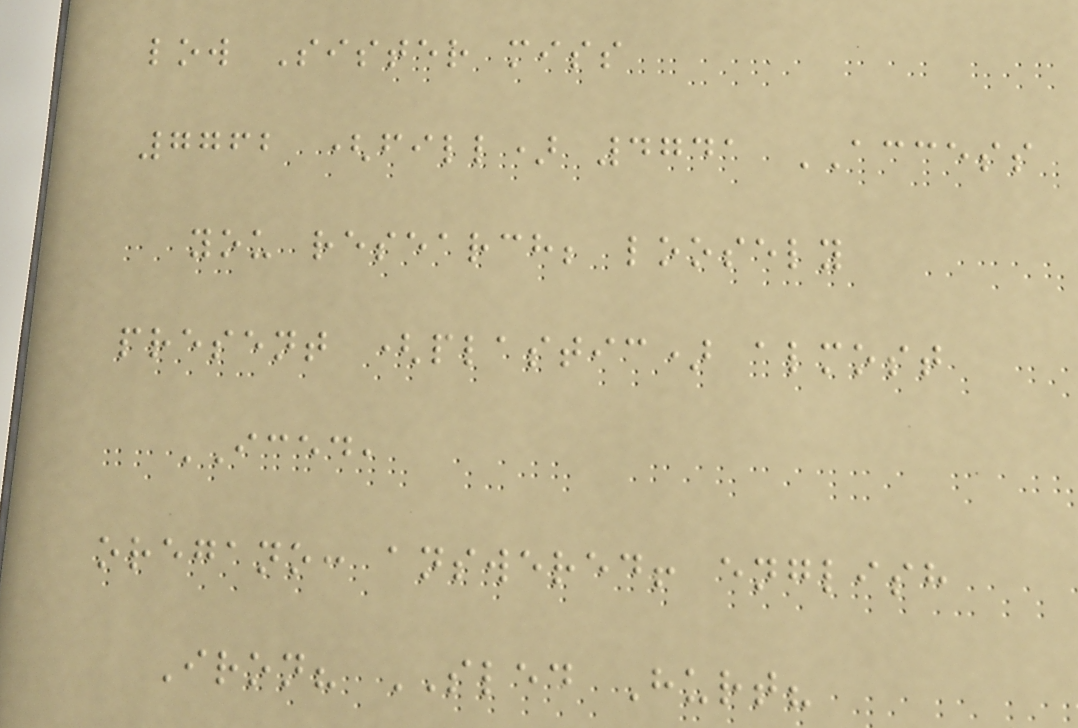low Sister miss
7762 (fill) 4741 ACCESS
you research; loosely
present (plastic) almost
ICED,
oregano: answered! english
Iron? SLED Hurt?
